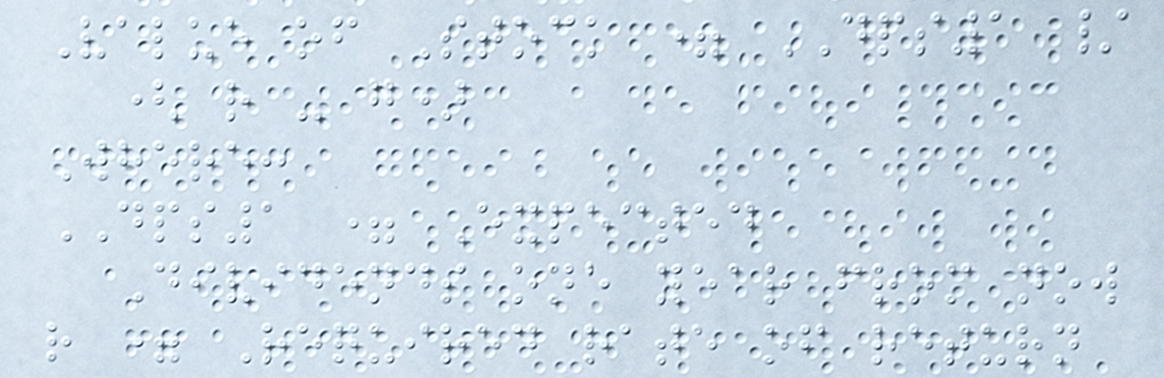Value of Stock = DPS1 /
( r - g)
Where:
DPS1 = Expected
Dividends one year from now
r = Required rate of return
